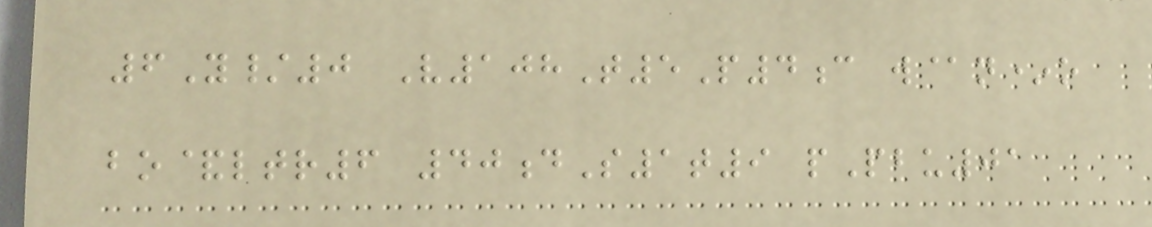6Y/0 V108T5P4c w@n*o
bo&ltr6 40dS1t9 pPbu01
